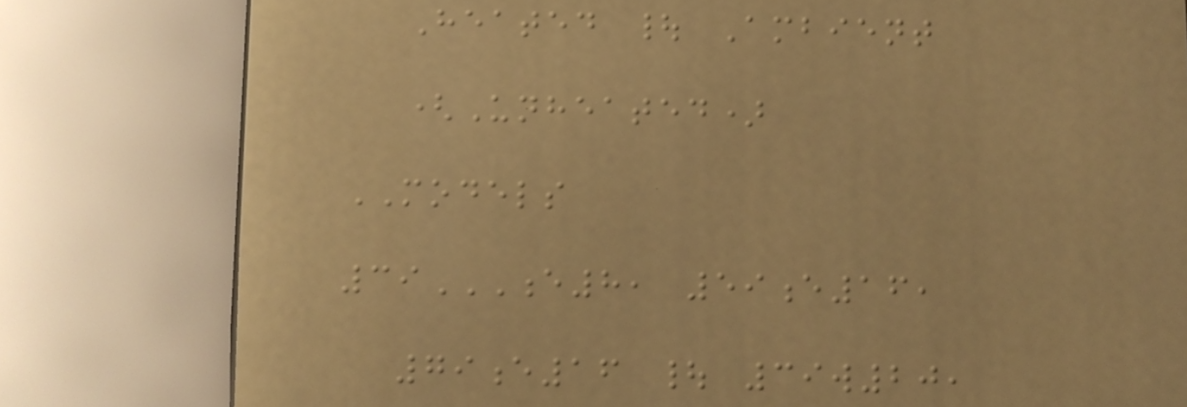Heated | Ambient
(Unheated)
MODELS
39E8, 59E16,
79E16 | 39W20,
